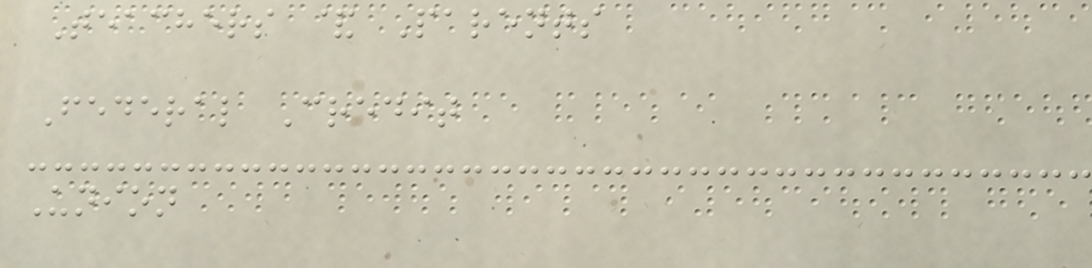Teachers & Parents
Federal Credit
Union
